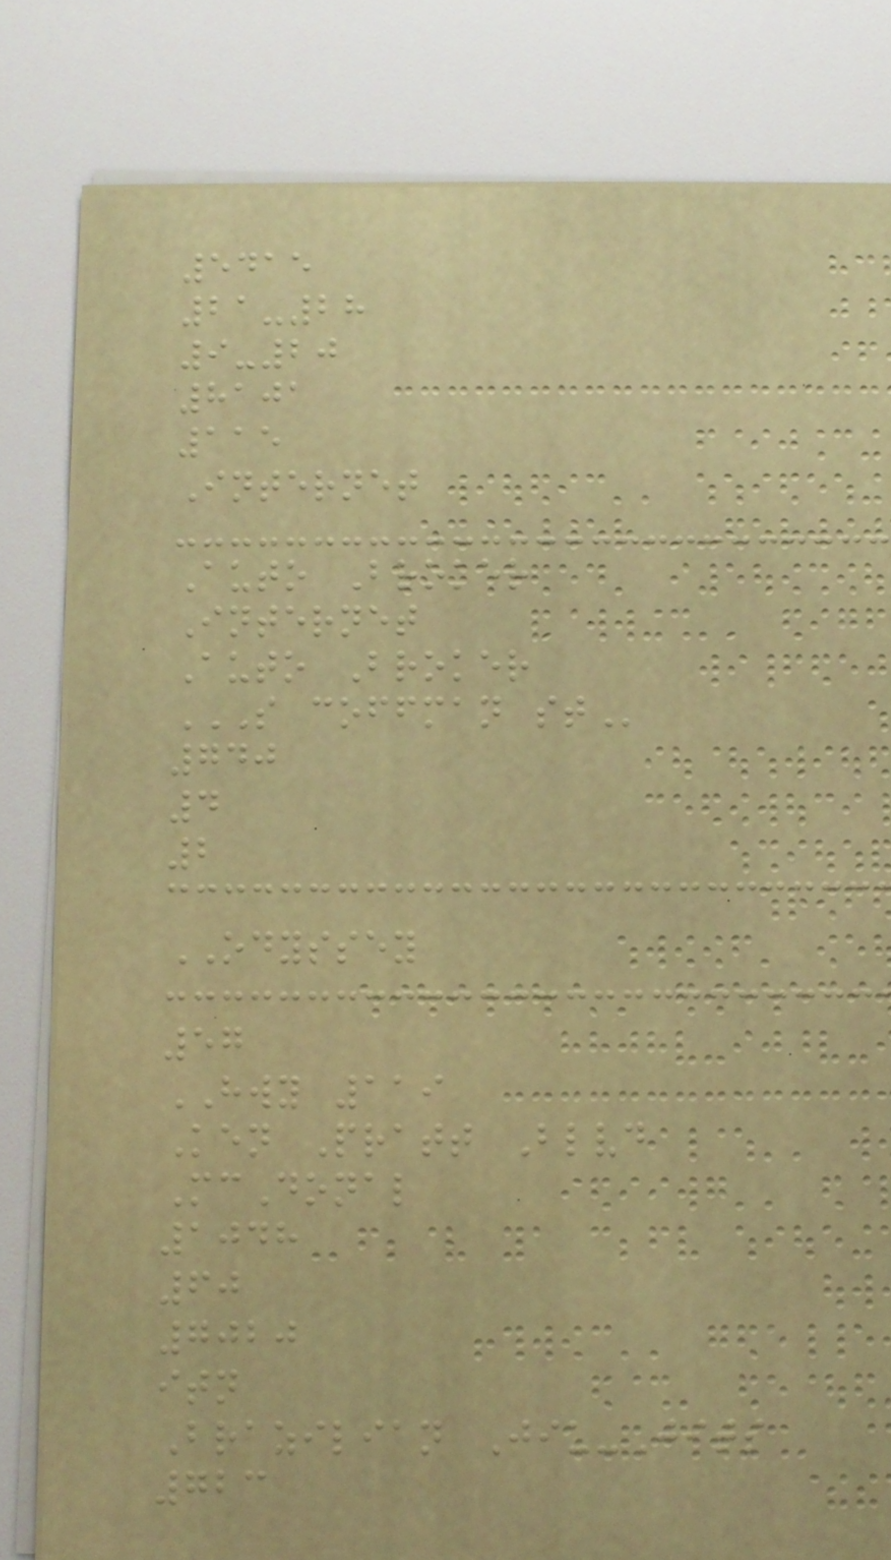5415
21-28
9-20
8101
115
Internet
Auto Broker
Internet
Auto Broker
S COFFMAN ST
740
4
2
ODYSSEY
57
HWY 119
Ken Pratt Blvd
McDonal
1048
60
7020
itn
Brazilian Jiu-Jits
723
